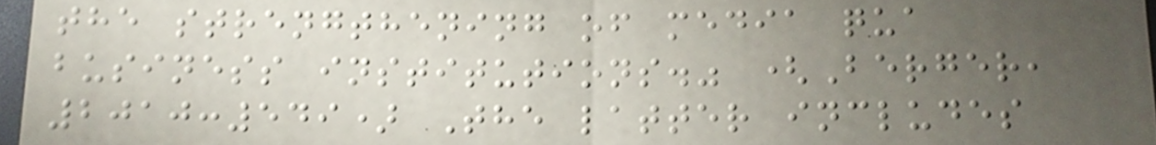the strengthening of media qua
business institutions." (Berger,
2010:549) The latter includes
